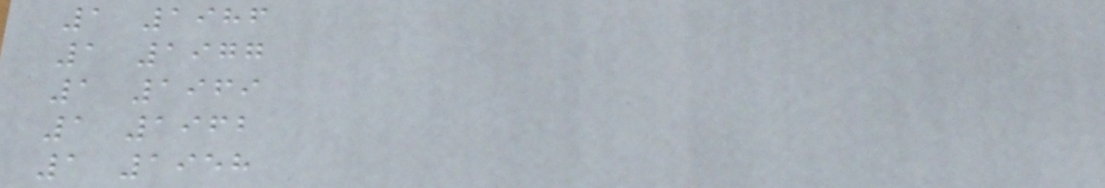1 1986
1 1977
1 1969
1 1962
1 1958
